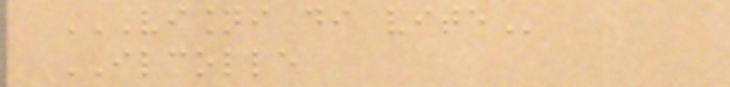VISIONI DI VITE
ILCOLLE
